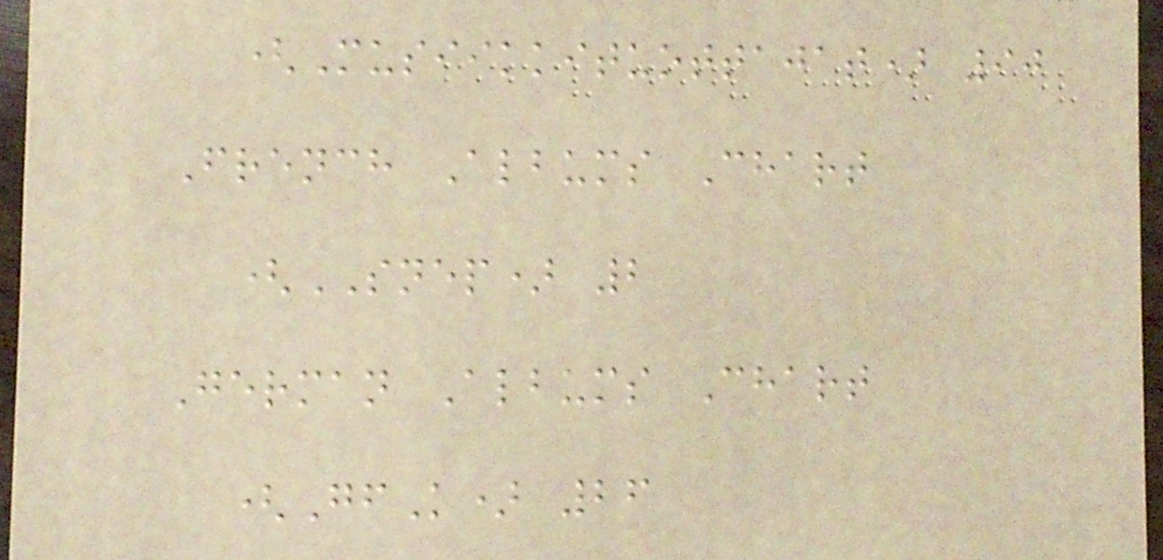(Musiikkituottajat) 90
French Albums Chart
(SNEP) 2
German Albums Chart
(GfK) 26
